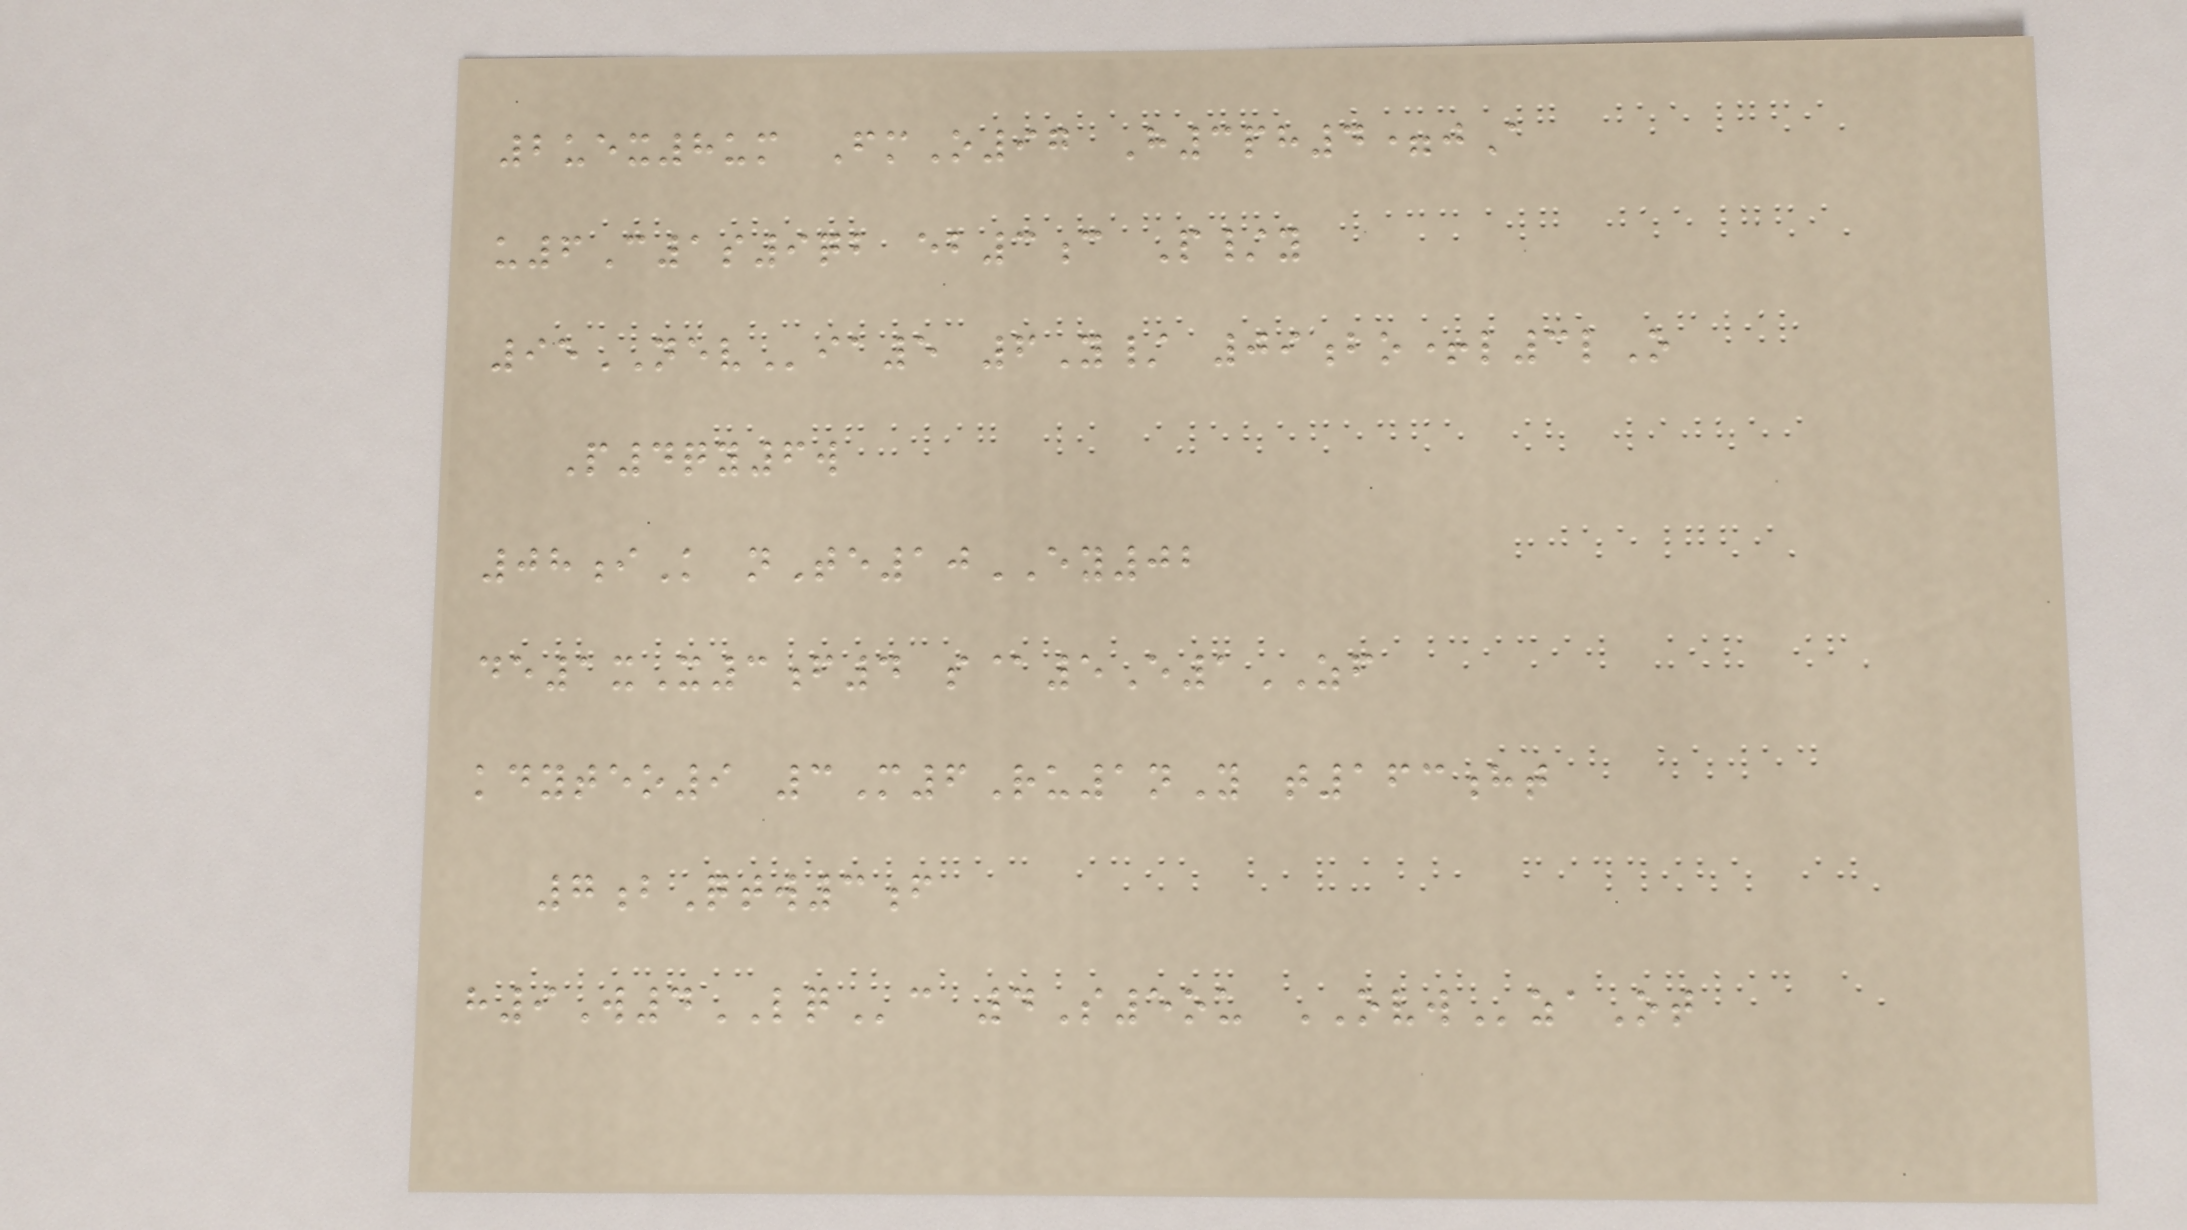2uex8um FmO97 H3ph4=jA
u6C1s9qb eb3c P/y
95NEVia5 6Y/ 09bo+l3lO
P4qy6w
08iK nTe10EY02
de1xX3f4 s@5E1ZF
kdyteo9 3M6Ru1nY t163ht
7bQtw3f
h9W4LQc 4S5ou OVWzaOt
